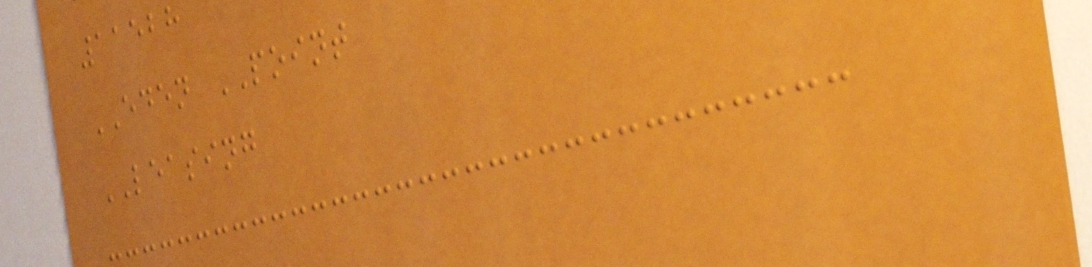11528
EDEN POINT
LEASING
